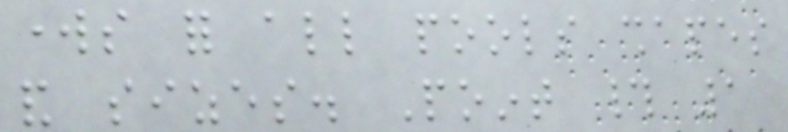works for all pools shapes
and sizes. Point # 1
